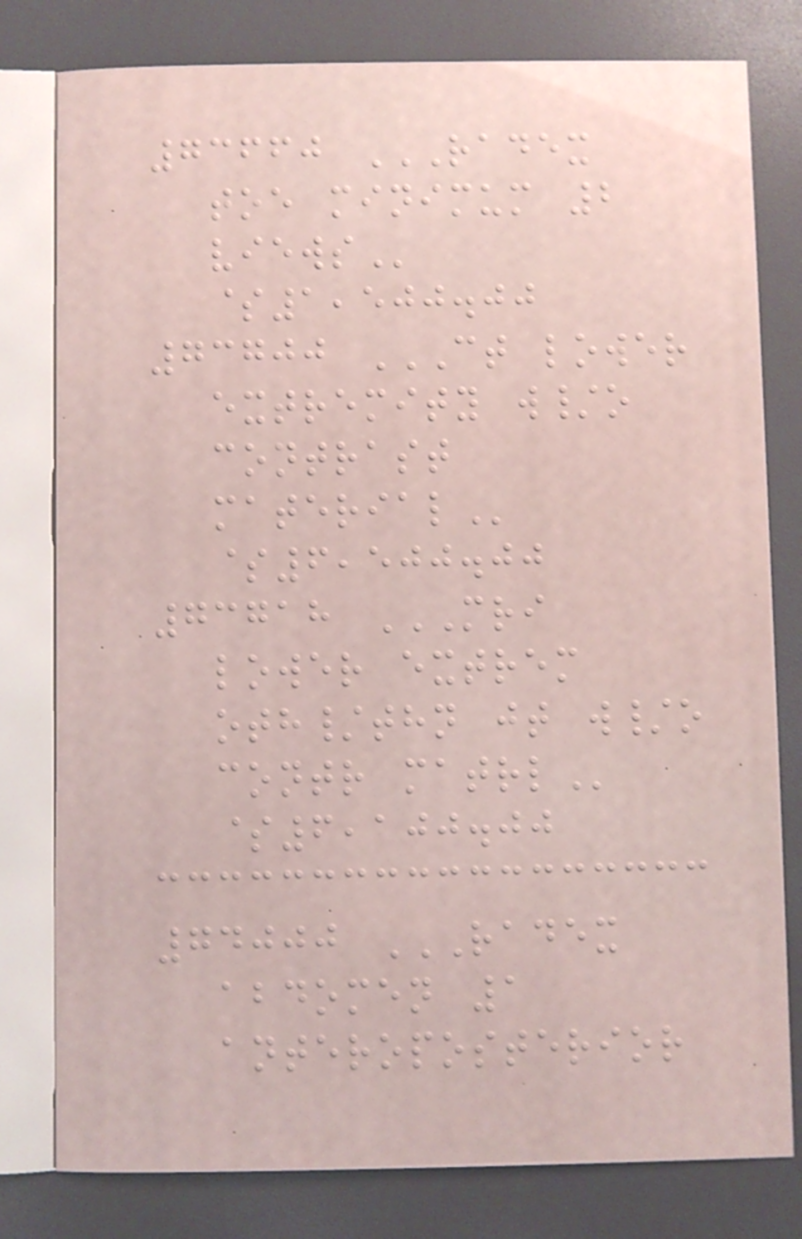73660 RADEX
TOE MINIMUM 2
VIEWS
$1,500.00
73700 CT LOWER
EXTREMITY W/O
CONTRAST
MATERIAL
$6,500.00
73718 MRI
LOWER EXTREM
OTH/THN JT W/O
CONTR MATRL
$6,100.00
74000 RADEX
ABDOMEN 1
ANTEROPOSTERIOR
